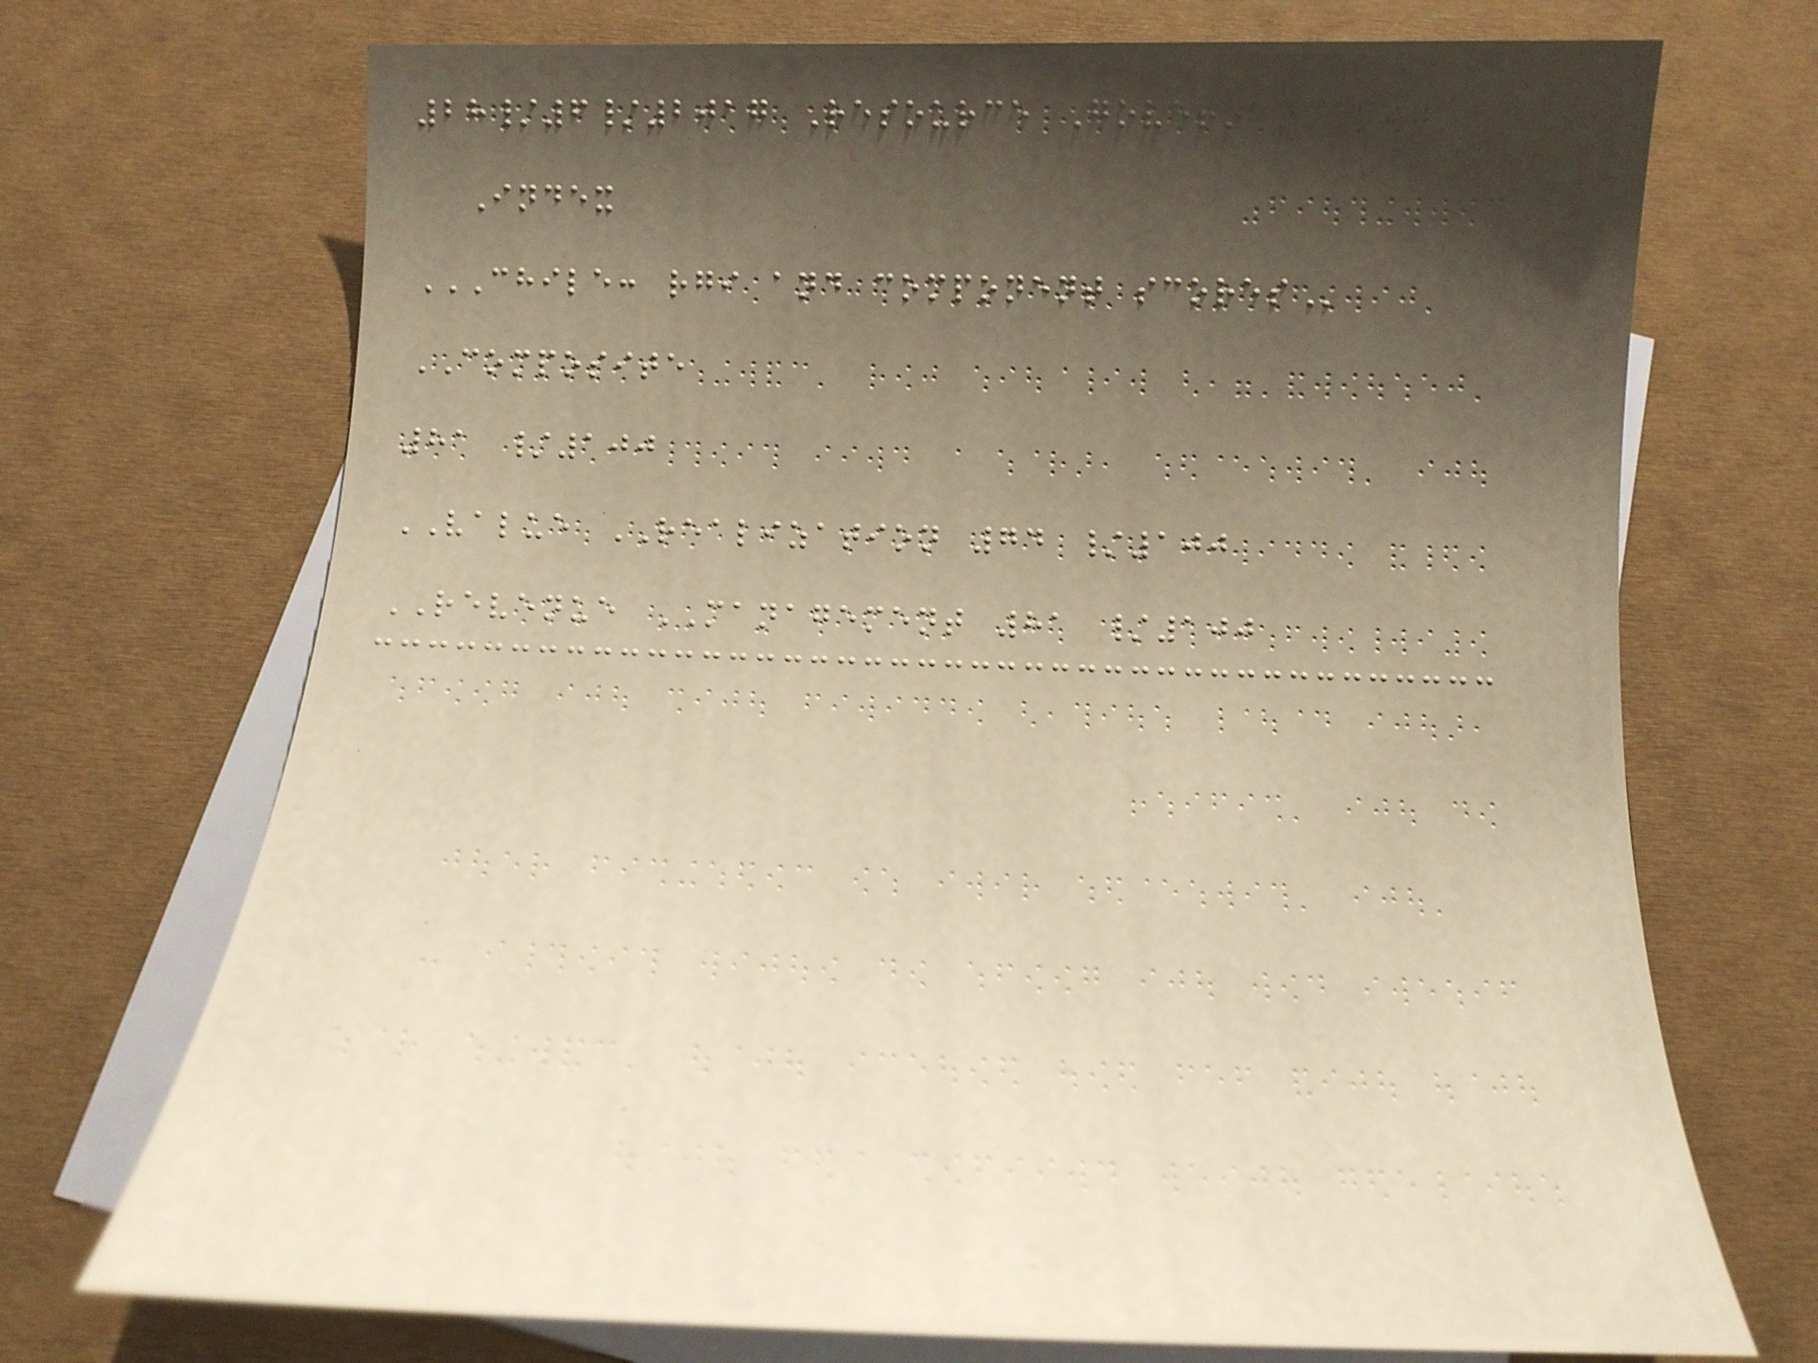28/6/2017 Resource Governance
Index
CHILE: RGI AND COMPONENT SCORES
COMPOSITE
81 /100
VALUE REALIZATION 74 /100
REVENUE MANAGEMENT 81 /100
